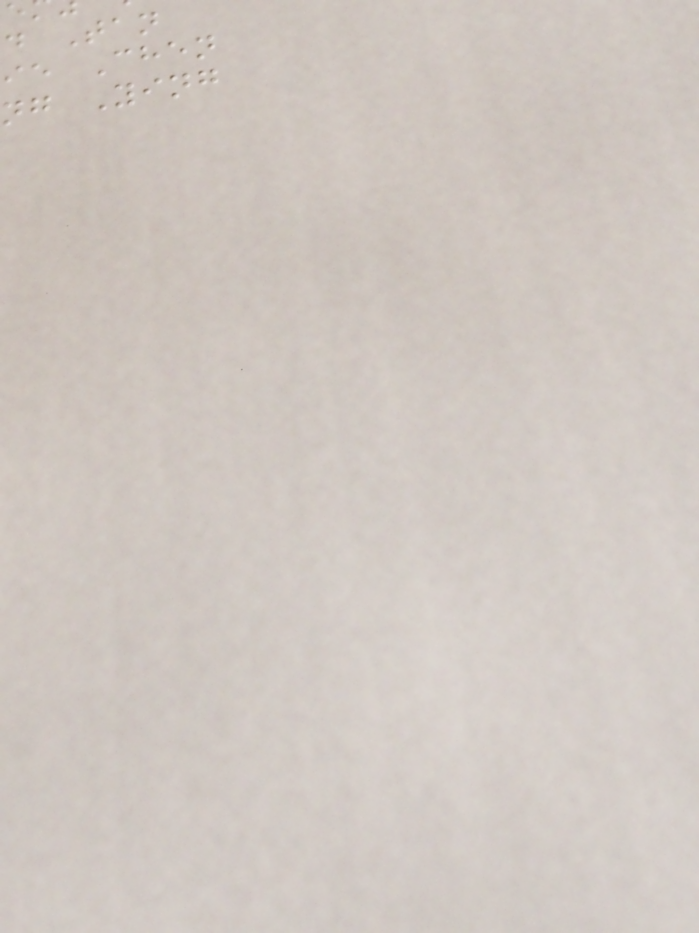d Tan
ie Chen
ng Ying
